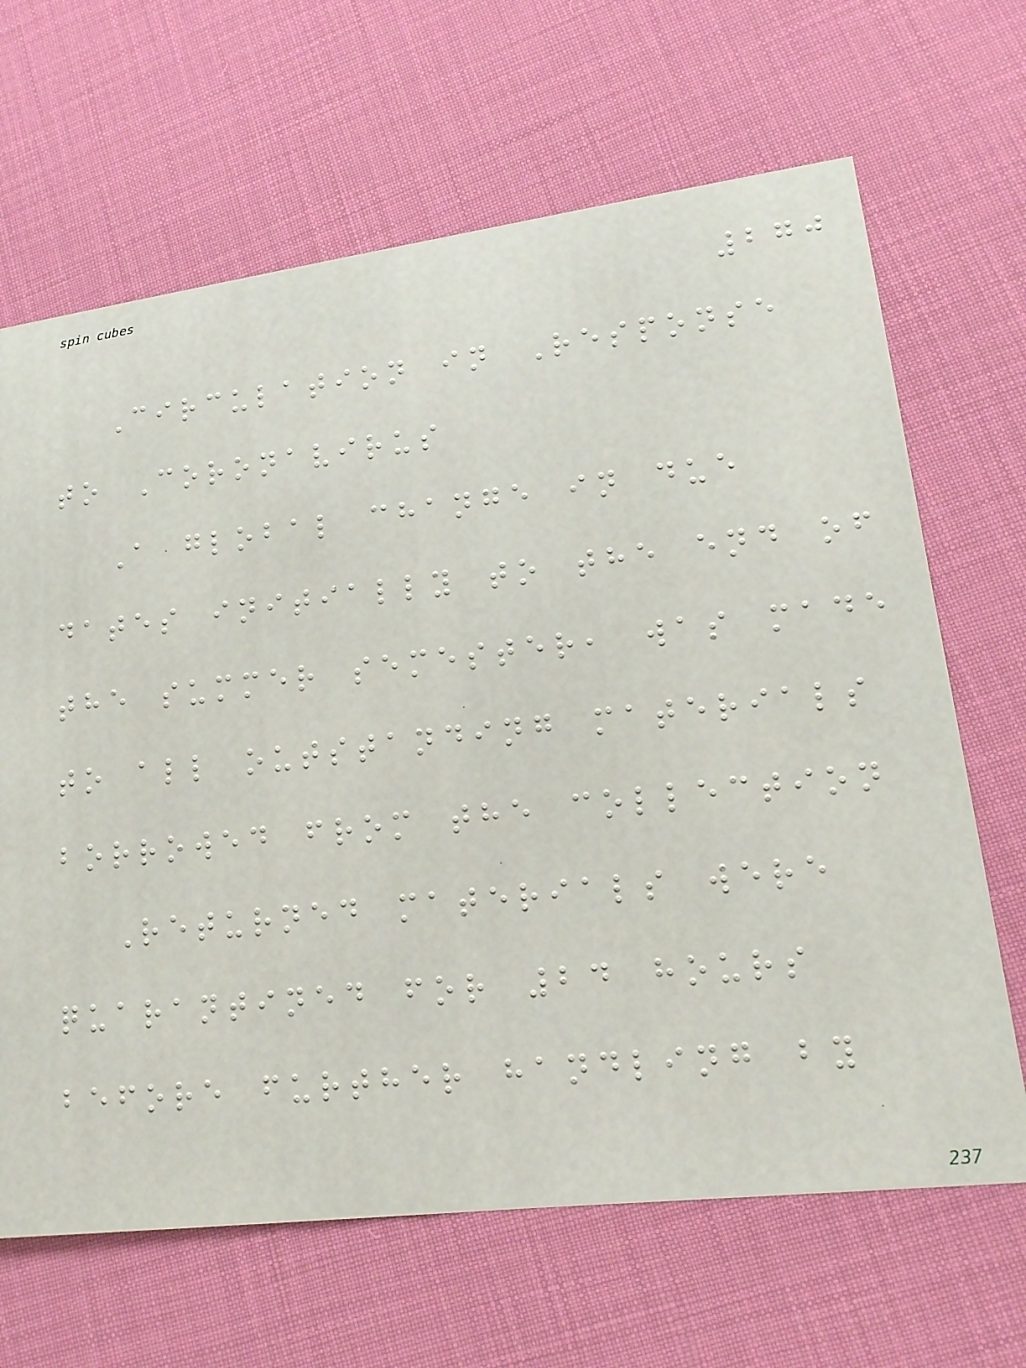270
Circulation in Response
to Coronavirus
A global change in due
dates initially to the end of
the summer semester, was made
to all outstanding materials
borrowed from the collection
Returned materials were
quarantined for 24 hours
before further handling by
